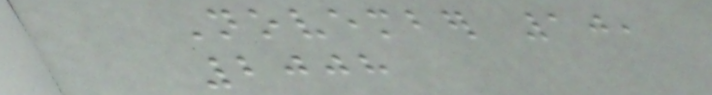November 10,
2008
